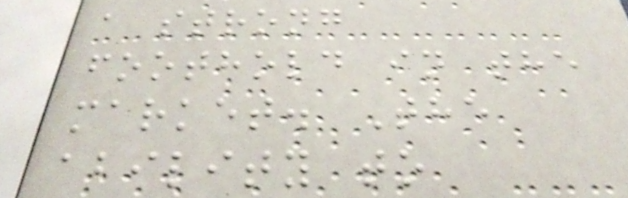a strong
foothold in the
market. The
ability to
